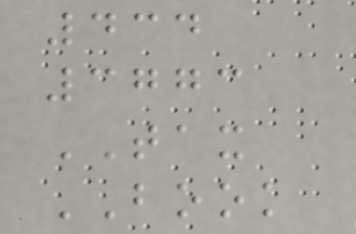434
3773
TAX
BOOK
